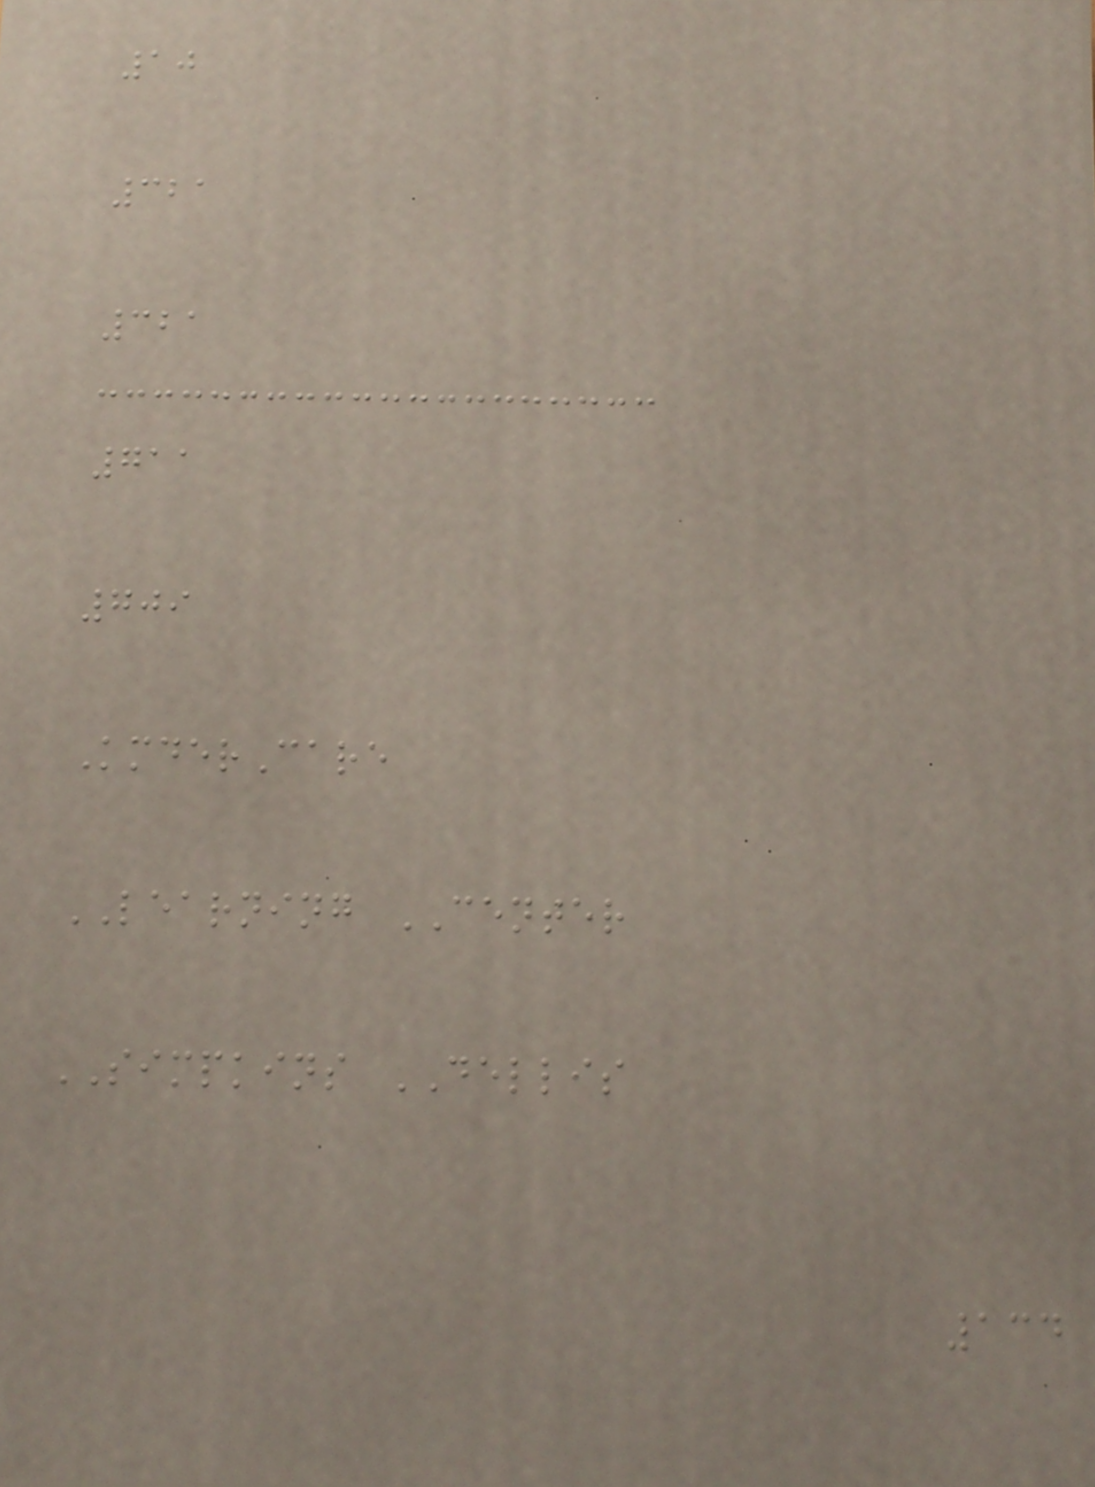10
321
321
711
709
KmderCare
LEARNING CENTER
SIMPKINS DELLIS
134
